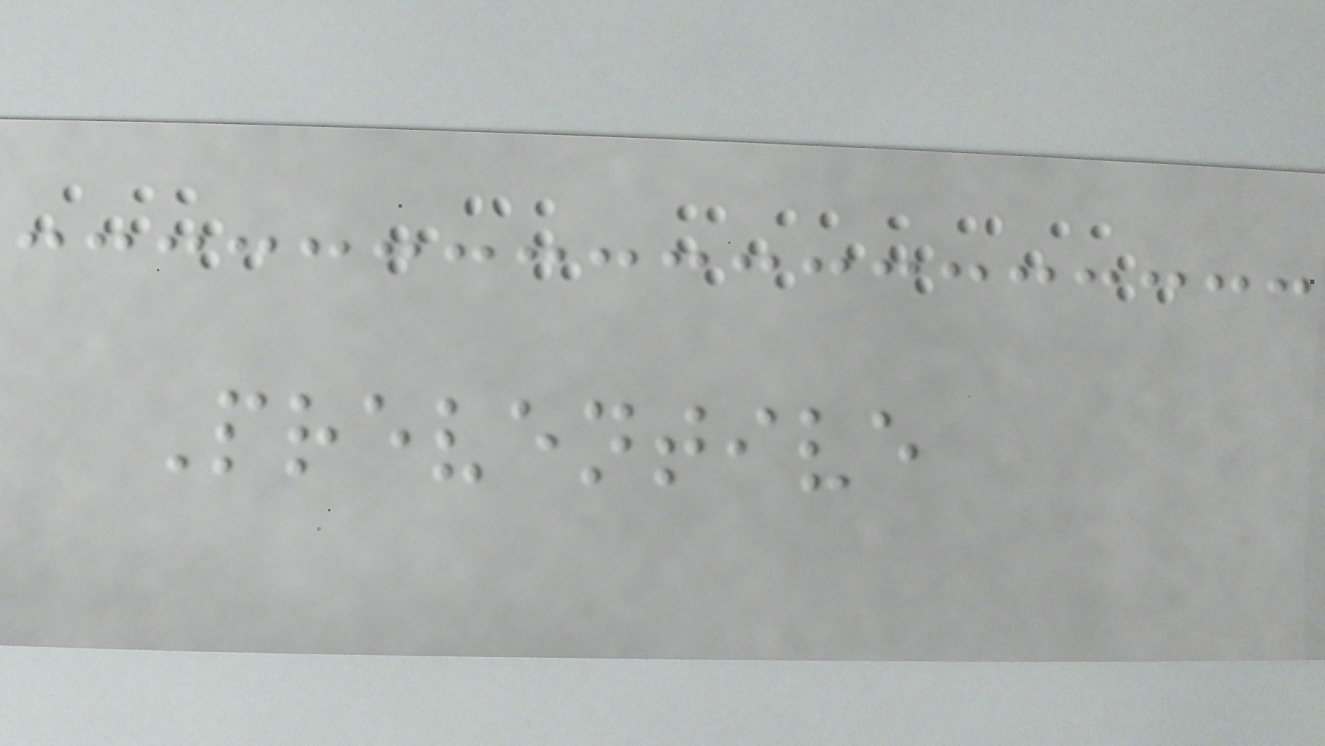Preventive
